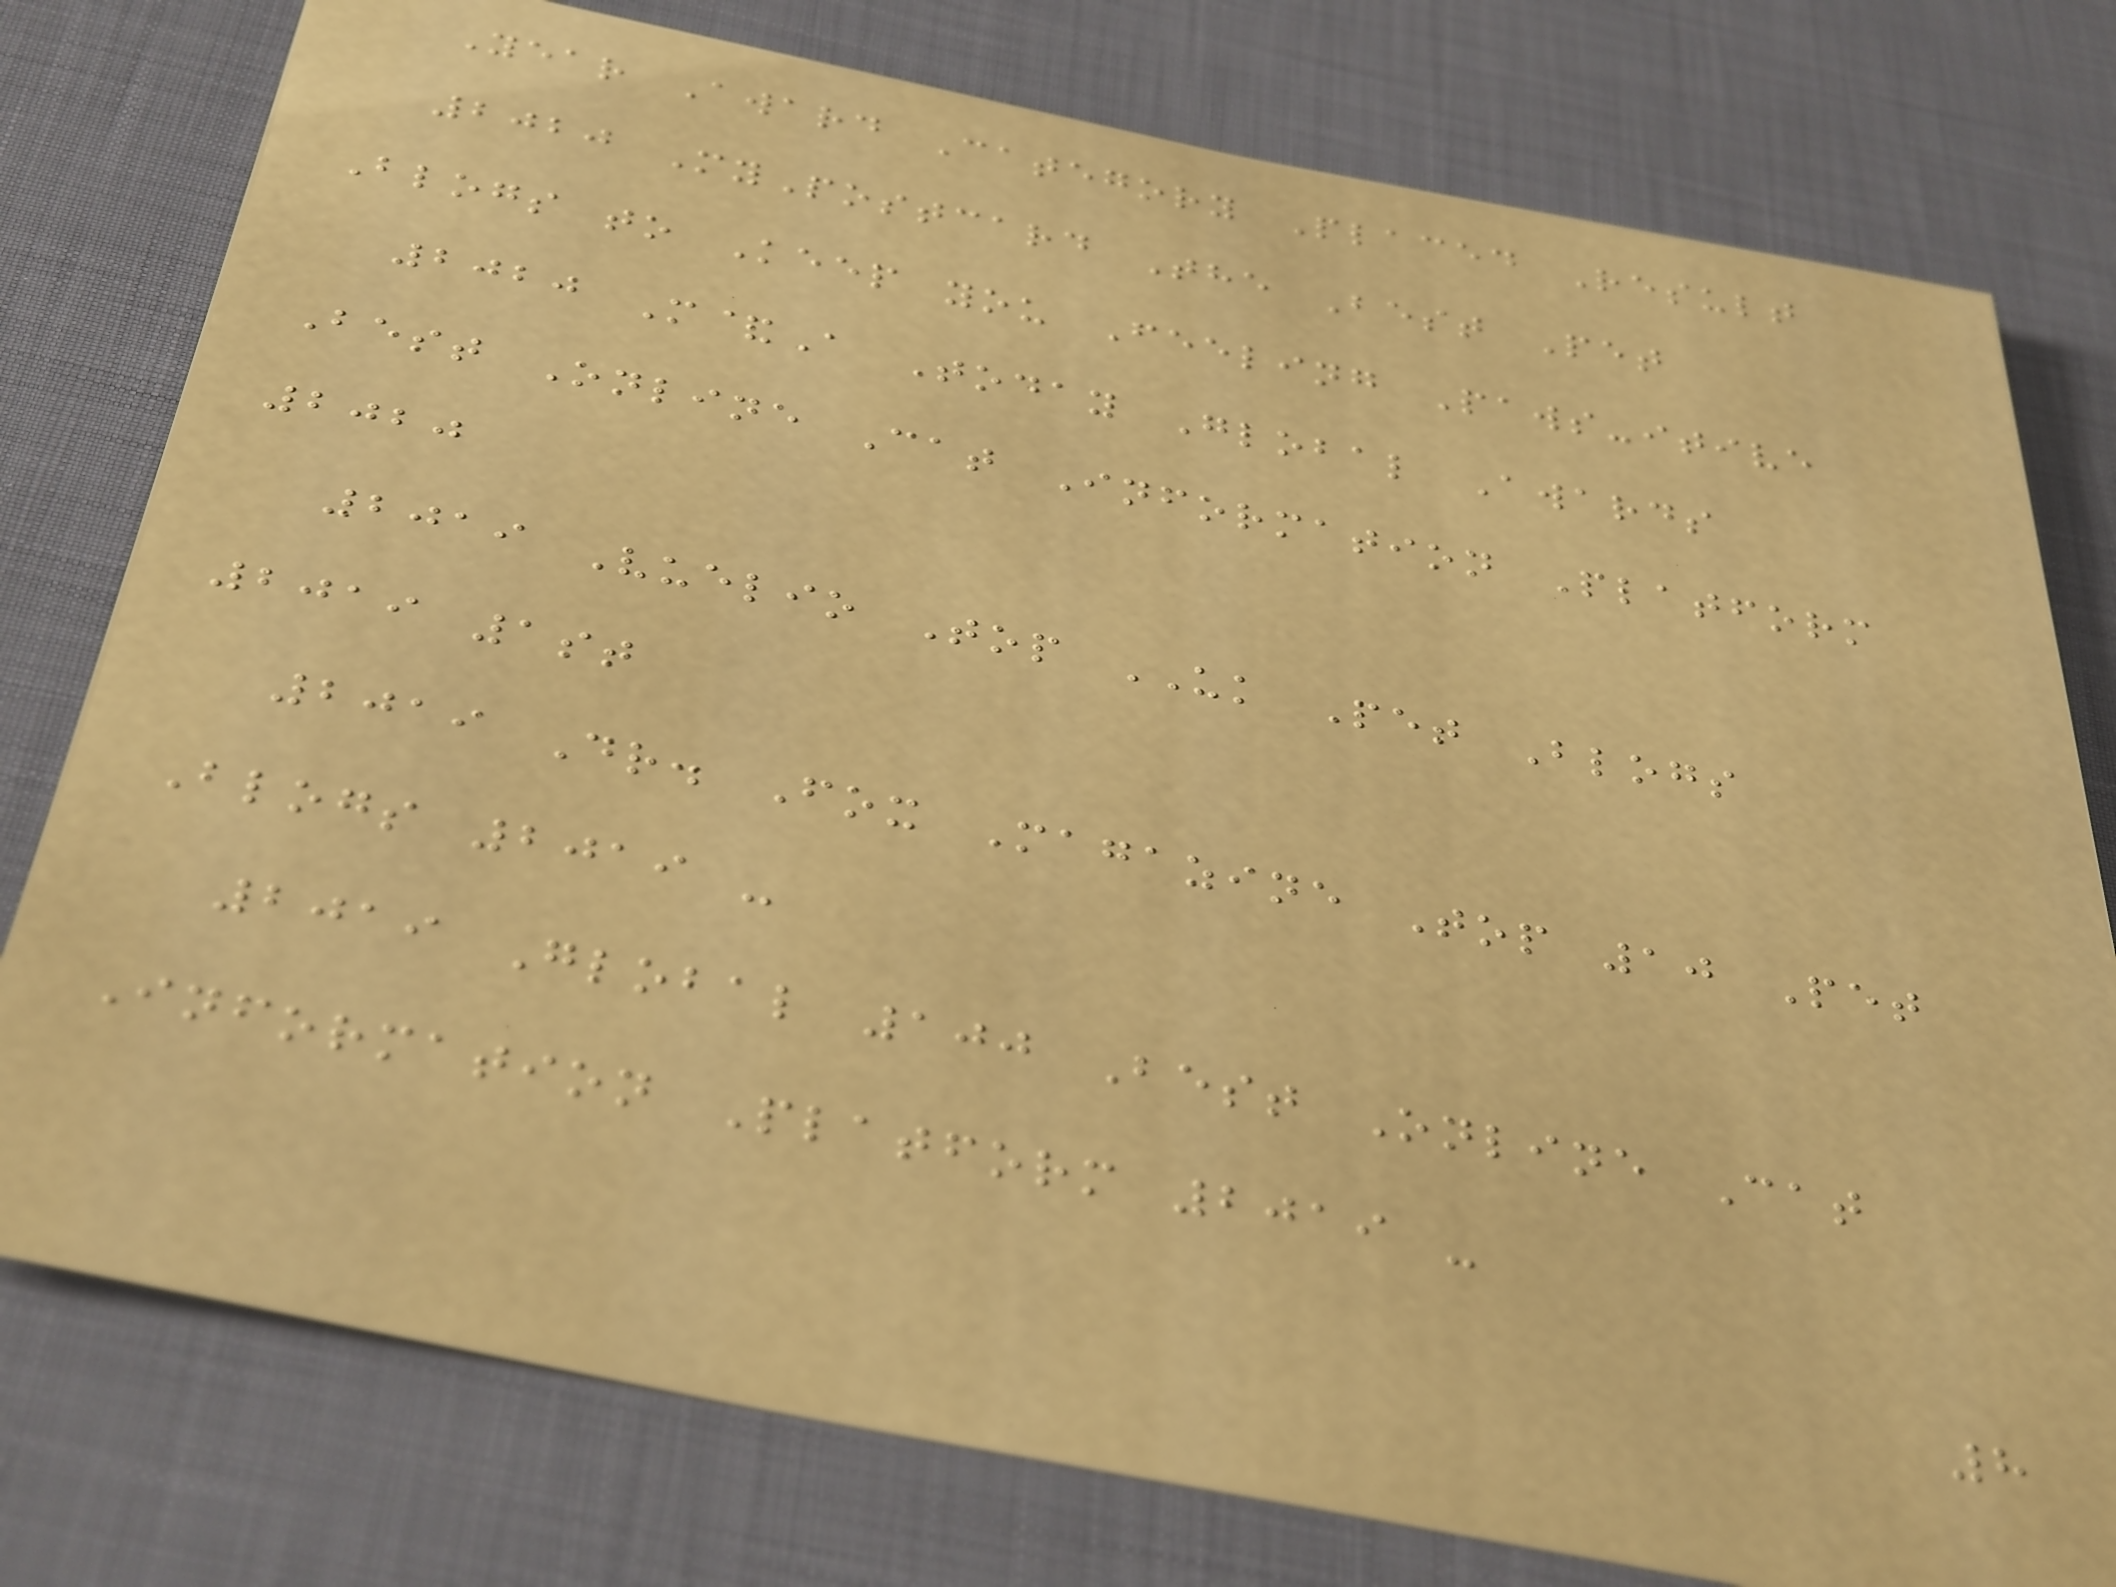Year Award Category Placed Result
2020 MyPostcard The Best Pet
Blogs to Keep you Feeling Paws-itive
2020 M&A Today Global Awards
Best Online Cat Information Platform
2020
2019 Vuelio Top UK Pet Blogs
2019 1st
2019 Dr. Fox Magazine Top 10 Pet
Blogs 2019 -
2019 Global 100 Best Online Cat
Information Platform 2019 -
8
